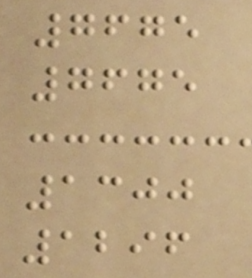7675
7675
1300
1296
